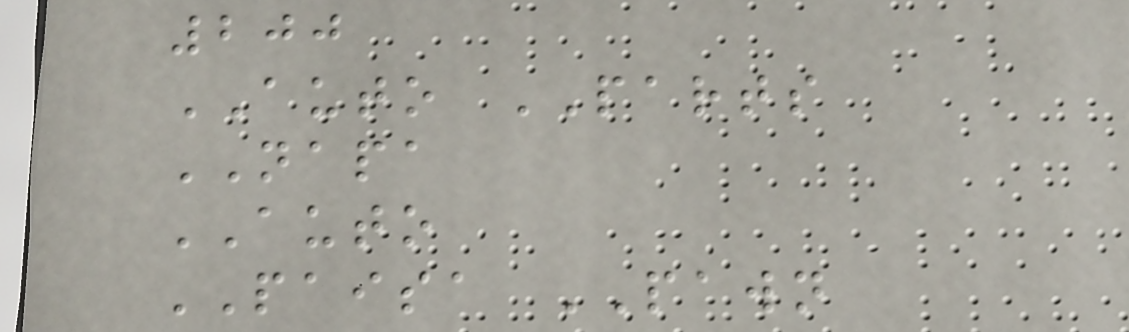200
AUTO PARTS
NAPA
AUTO
PAISA PAWN
